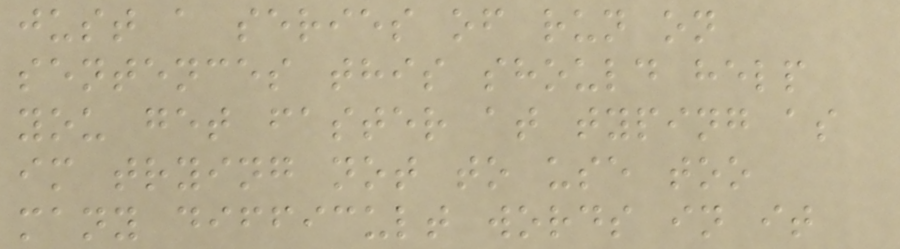just a series of run on
sentences this should help
you get faster at typing as
im trying not to use too
many difficult words in it
